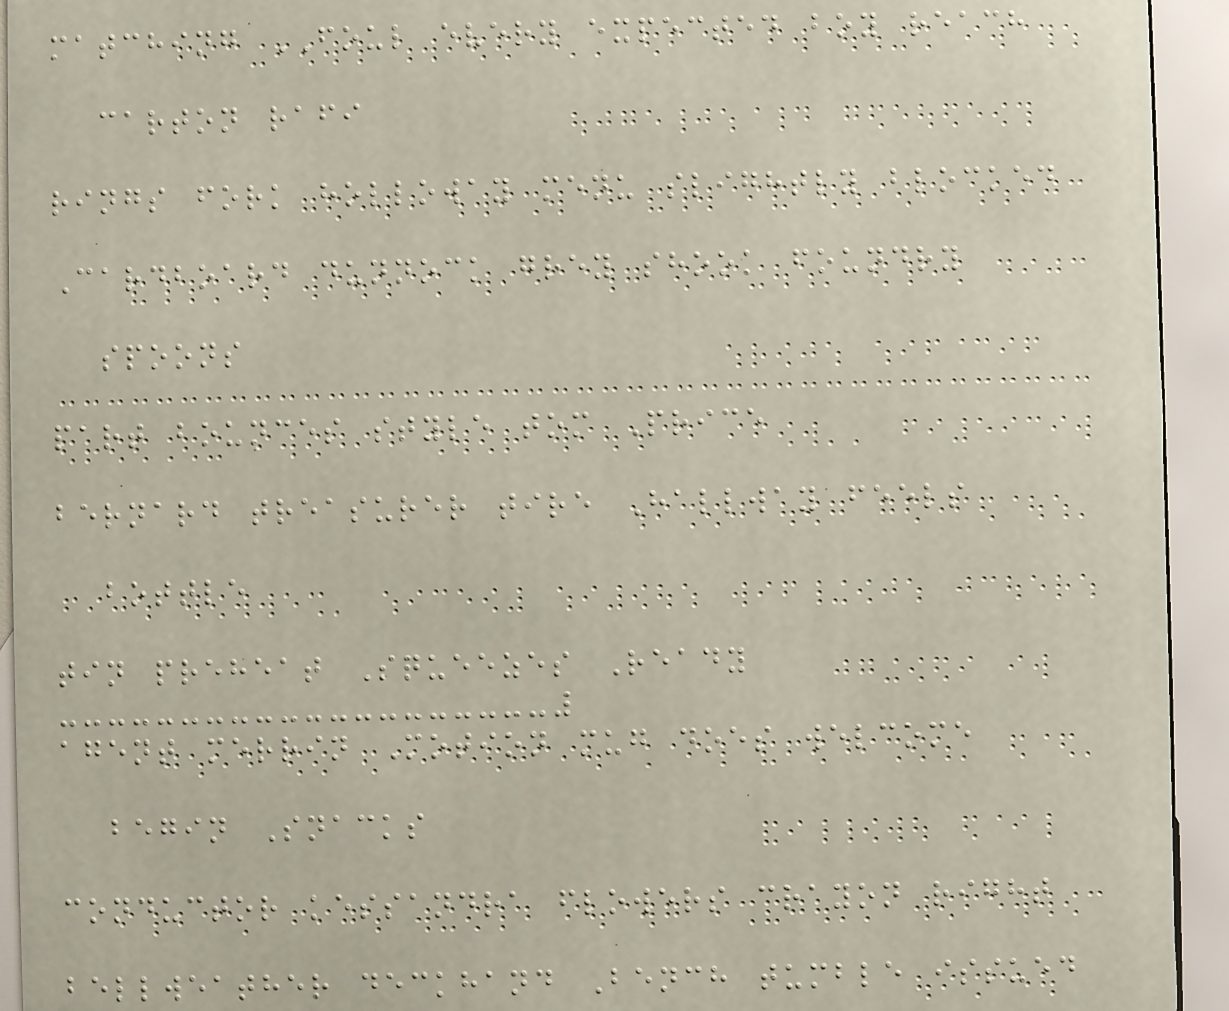matching FOUL every expected boy reach
carton rafi
rings fork holloway menu slightly blocked
Cardboard dunnock grey shook foundry
spoons
part bounces style tom Price
bernard treasurer tire Hallway feels
bottle
tin preheat Squeezes Ready
agent merrin Motion mug does welcome
begin Snacks
conductor kessandra flowers crayon right
bellweather deckhand Bench tumble issued
